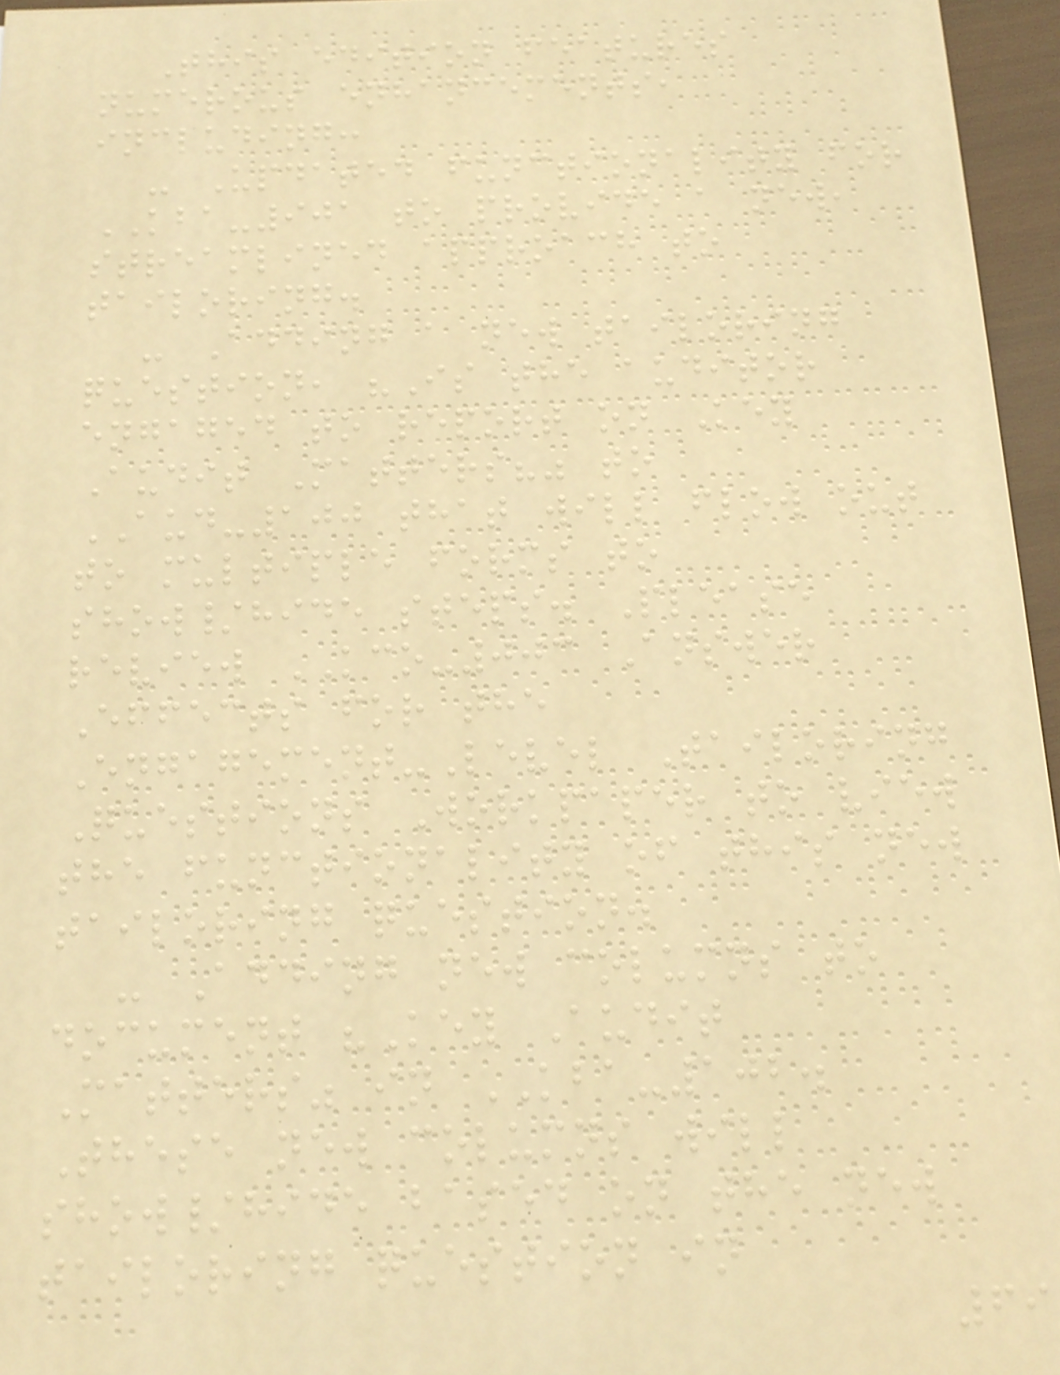This edition features
numerous enhancements,
including:
- Updated functionality for
KBA-901 to provide a new,
streamlined approach to
tailoring.
- Adding a new tailoring
question, "Is the auditor
engaged to report on Key
Audit Matters?" to
AUD-100 that will flow out
to multiple forms to
show/hide steps. Please
review KCO-003 Answer
Effects for the
Engagement-Level Tailoring
Questions Workpaper to view
the functionality of this new
tailoring question.
- Adding new columns to
document "Key Audit
Matters" in KBA-102.
These new columns will
show/hide based on the new
tailoring question in
69
